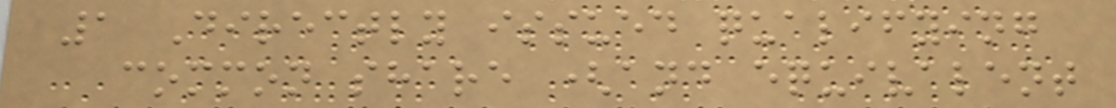1 Directly issued qualifying
common share (and equivalent
